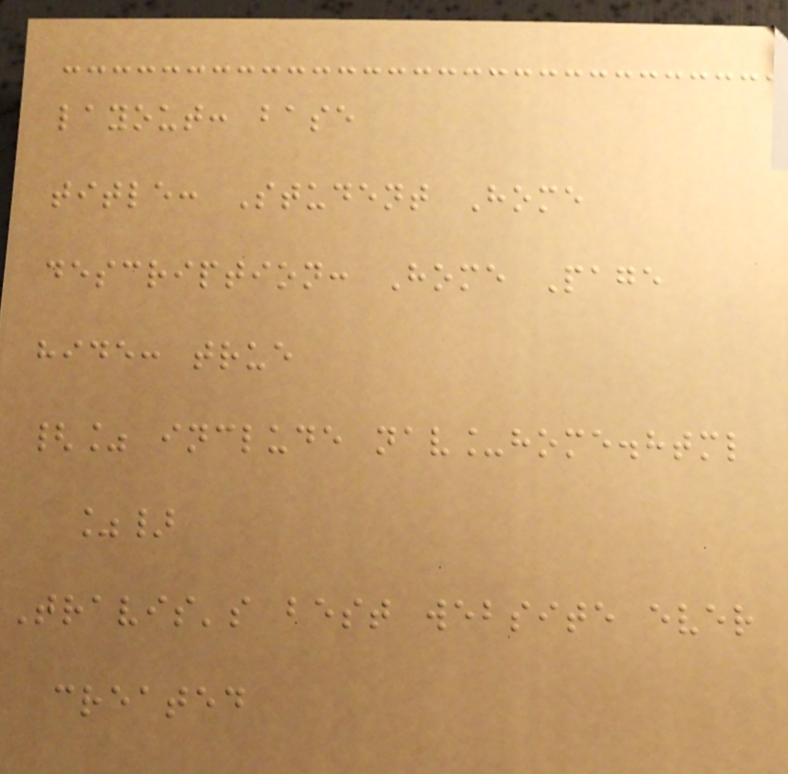layout: base
title: Student Home
description: Home Page
hide: true
{% include nav_home.html
%}
Travis's best website ever
created
